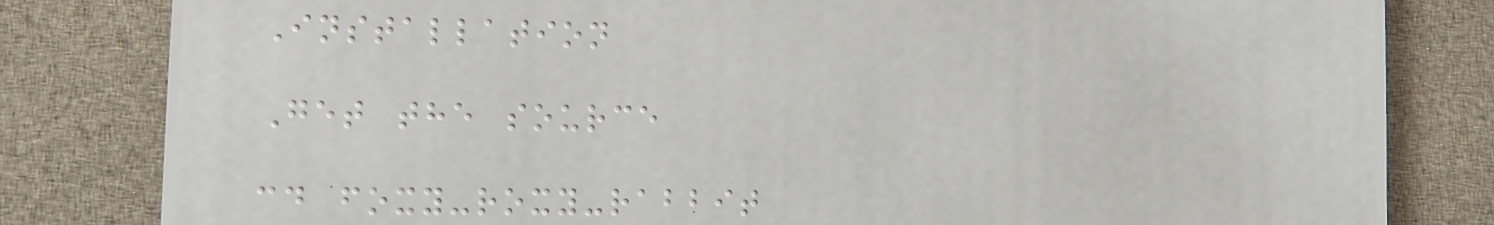Installation
Get the source
cd foxy-roxy-rabbit
